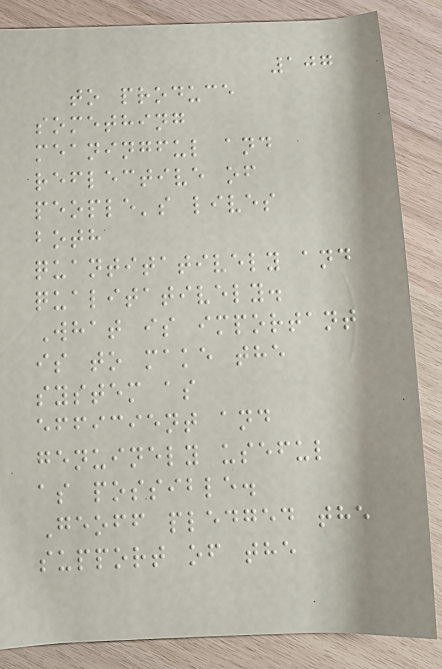107
to produce
something
meaningful and
reflective of
people's lives
both
quantitatively and
qualitatively.
What is important
is to make the
system as
efficient and
genuinely useful
as possible.
Geoff pledged the
support of the
